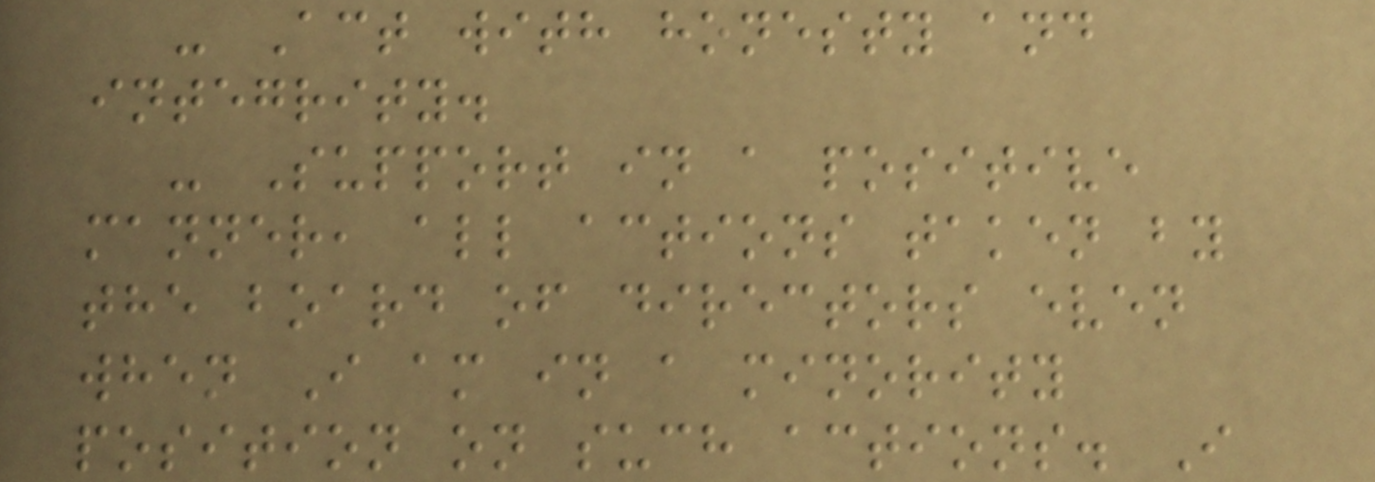- Act with honesty and
integrity.
- Support in a positive
manner, all actions taken by
the board of directors even
when I am in a minority
position on such actions. I
